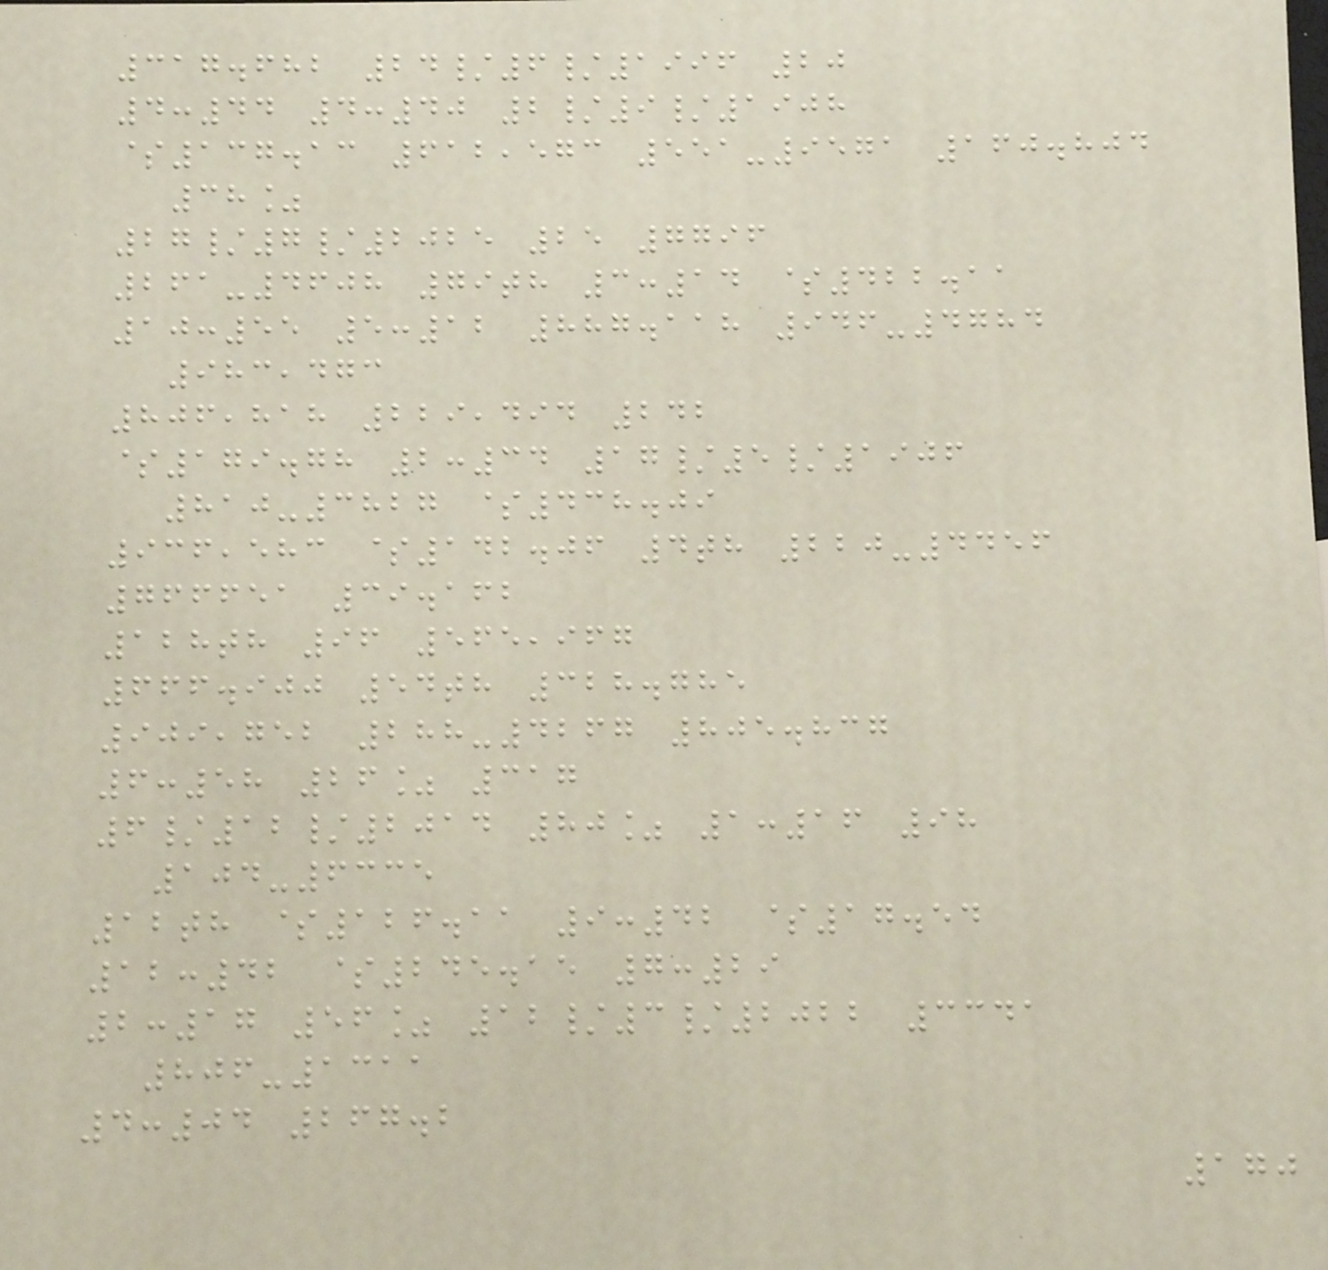317.682 24/6/1996 20
4:44 4:40 2/9/1908
$137.13 612,573 551-9571 160.804
38%
27/7/2025 25 7796
261-4608 79th 3:14 $422.11
10:55 5:12 887.118 946-4784
983,473
806,818 229,494 242
$179.78 2:34 17/5/1906
810-3827 $438.09
936,583 $142.06 4th 220-4456
766651 39.162
128th 96 565,967
666.900 54th 328.785
909,752 288-4267 805.837
6:58 26% 317
6/12/2014 80% 1:16 98
104-6335
12th $126.11 9:42 $17.54
12:42 $245.15 7:29
2:17 56% 12/3/2022 3341
806-1311
4:04 267.2
170
